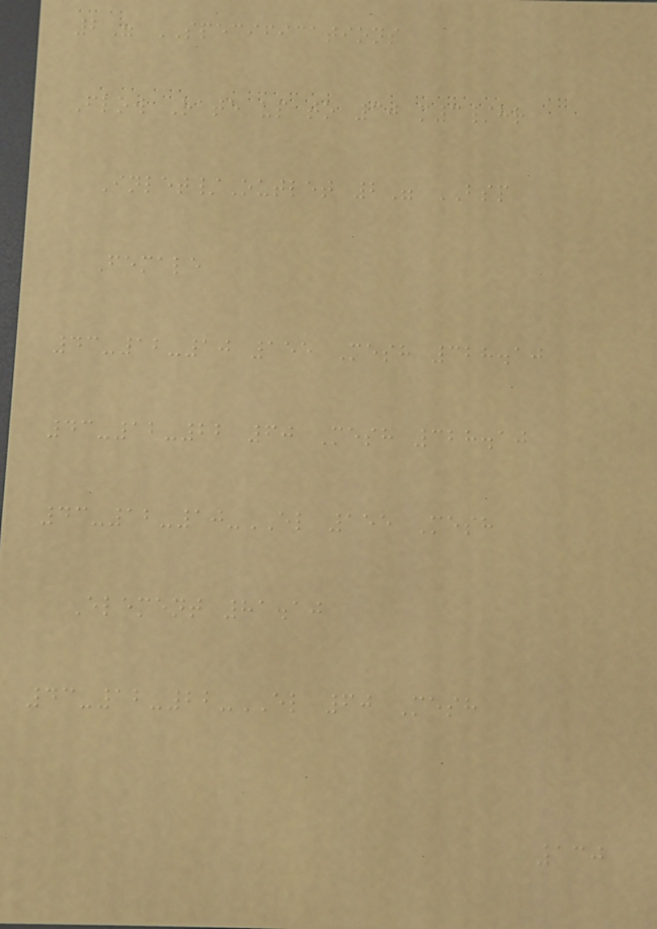2" SPECIFICATIONS
Flow Rate up to 30 m3/hr
Inlet/Outlet 2" BSP
Female
43-12-10 155 Mesh 328.10
43-12-22 60 Mesh 328.10
43-12-10-EL 155 Mesh
Element 81.10
43-12-22-EL 60 Mesh
130
